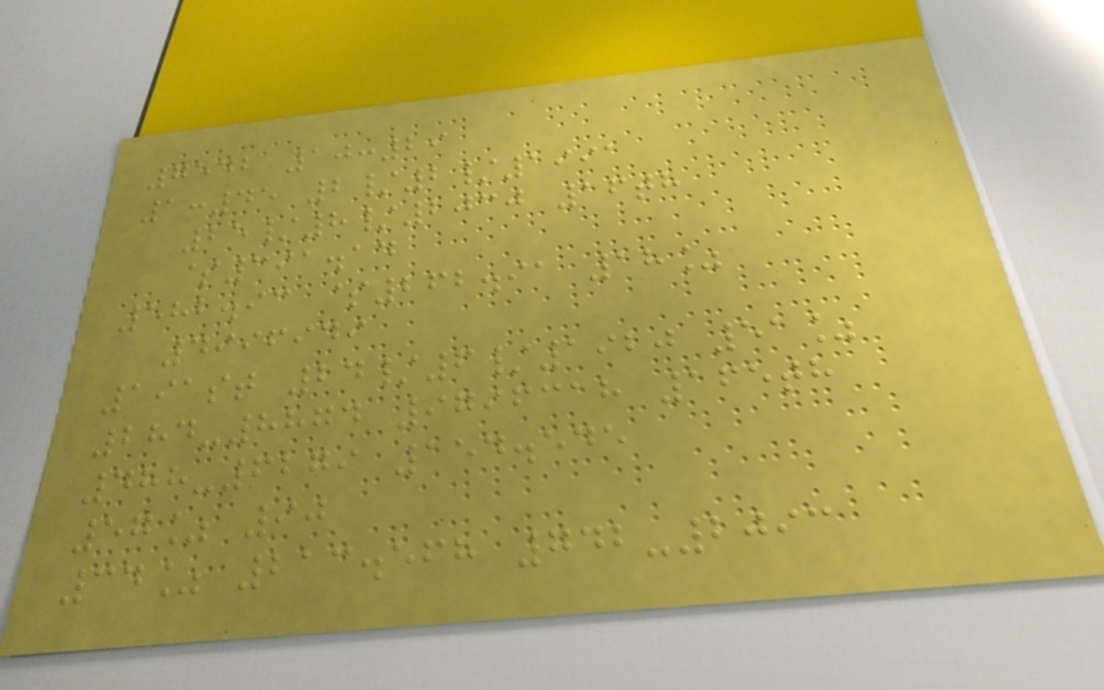7542 10:29
1:45 2/2/1991
25/8/2030 16th
$391.14
582.93 $262.91 18%
4996949
191st 24/6/1920 51%
284-8874 9796318 165th
488-6279 154.545
57% 90
34% 213.568 742-2093
